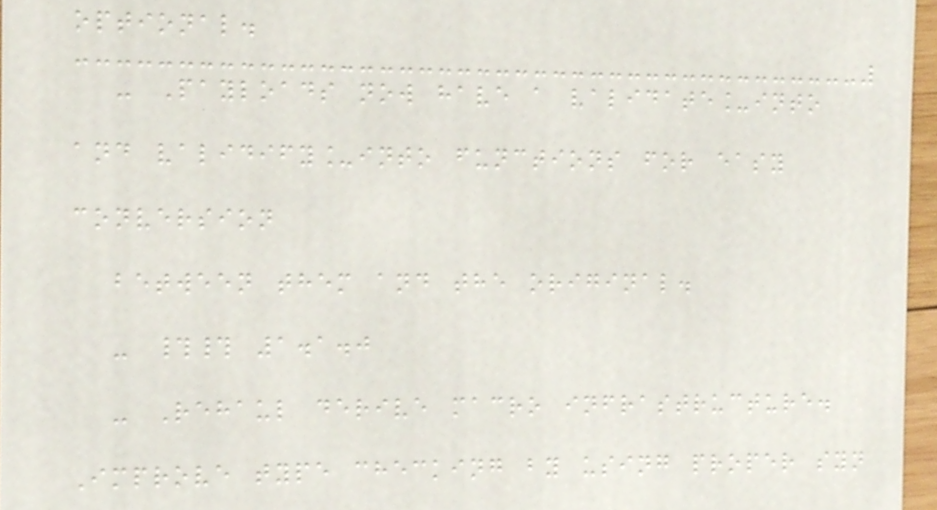optional.
- Payloads now have a validate_into
and validify_into functions for easy
conversion
between them and the original.
- ## 1.1.0
- Rehaul derive macro infrastructure.
Improve type checking by using proper syn
